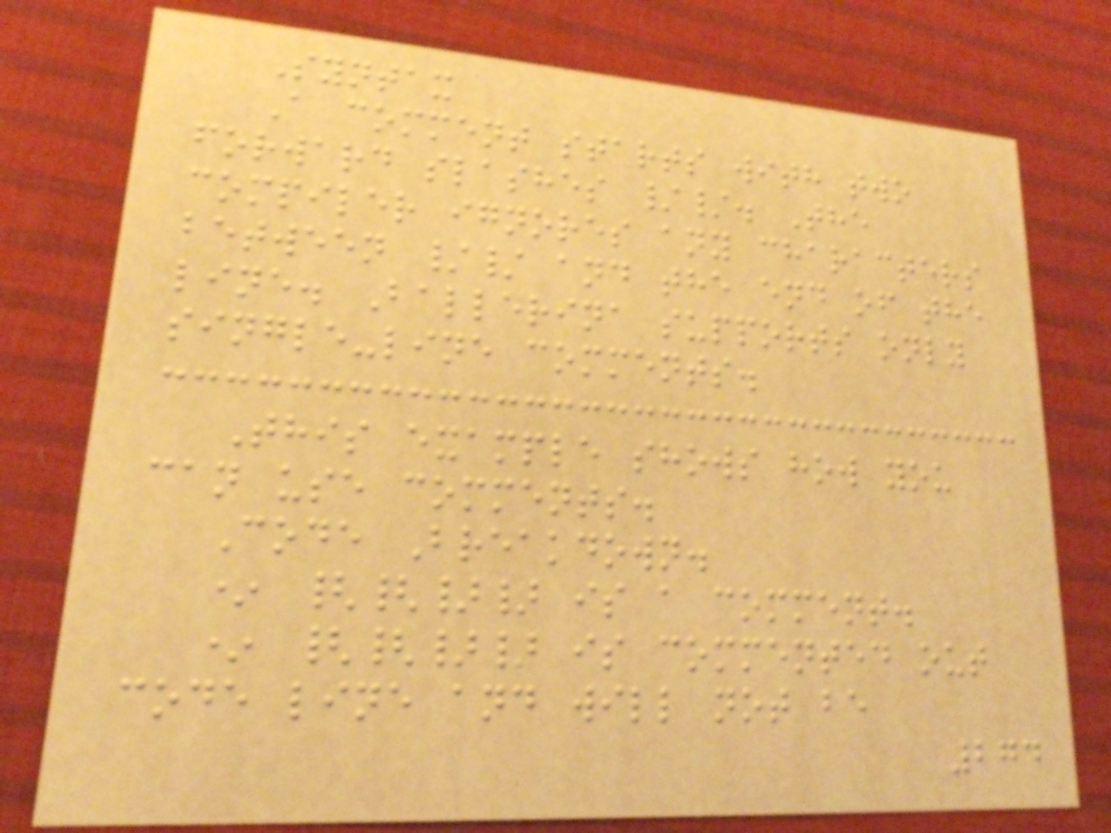Syntax
A comment starts with two
forward slashes //. The
compiler ignores any characters
between // and the end of the
line. Ballerina supports only
single-line comments.
This example shows how you
can use comments.
Code Breakdown.
* {{}} is a comment.
* {{}} is commented out
code line and will not be
274
